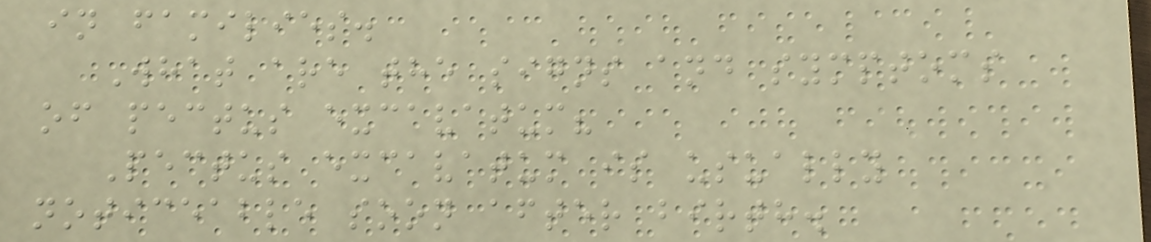in families.
What are the signs and symptoms
of pectus excavatum?
Pectus excavatum is usually
noticeable soon after birth.
